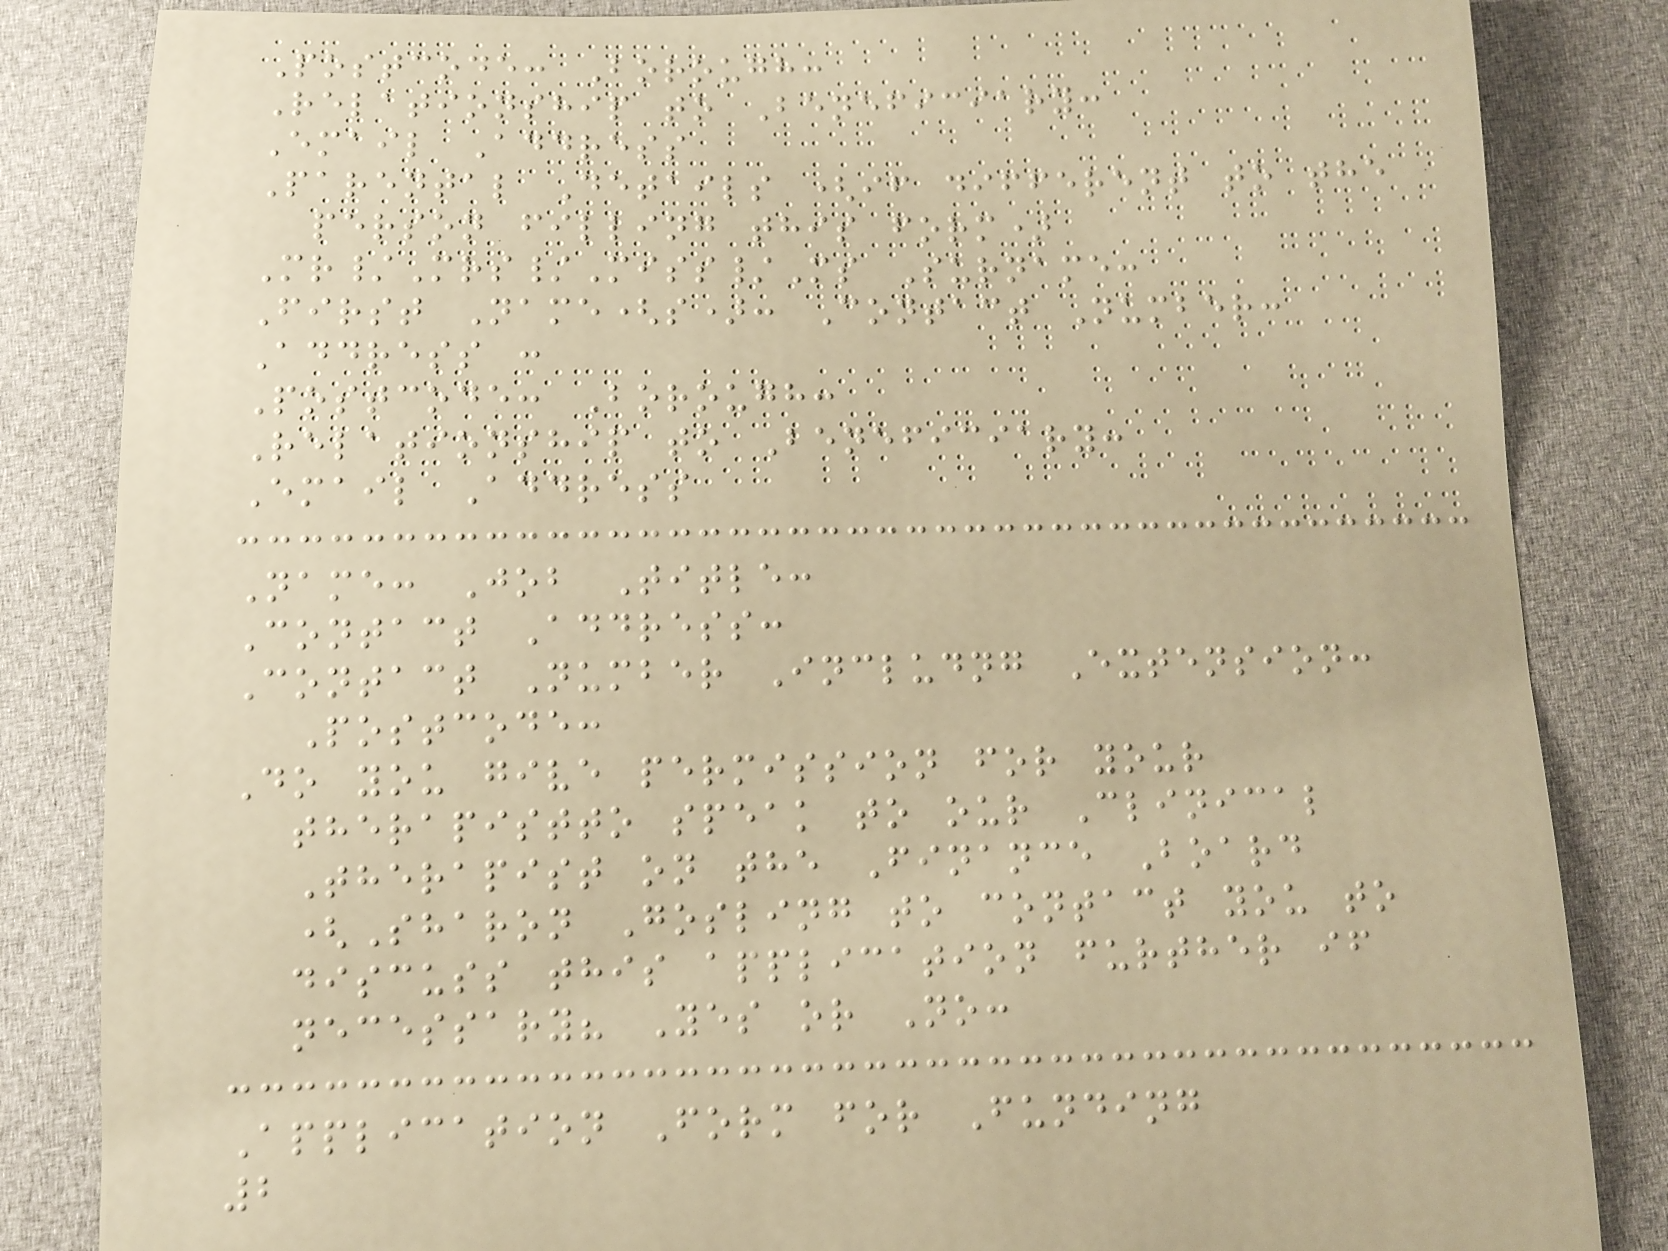Postcode: Borough:
Relationship to Beneficiary:
Email Address
Parental Details (if different to the
person filling this form)
Mr/Mrs/Miss/Ms Surname:
First Name(s): Contact Number:
Address :
Postcode: Borough:
Relationship to Beneficiary:
Email Address
Name: Job Title:
Contact Address:
Contact Number Includng Extension:
Postcode:
Do you give permission for your
therapistto speak to our Clinical
Therapist on the Finance Board
(Sharon Gosling to contact you to
discuss this application further if
necessary? Yes or No:
Application Form for Funding
2
